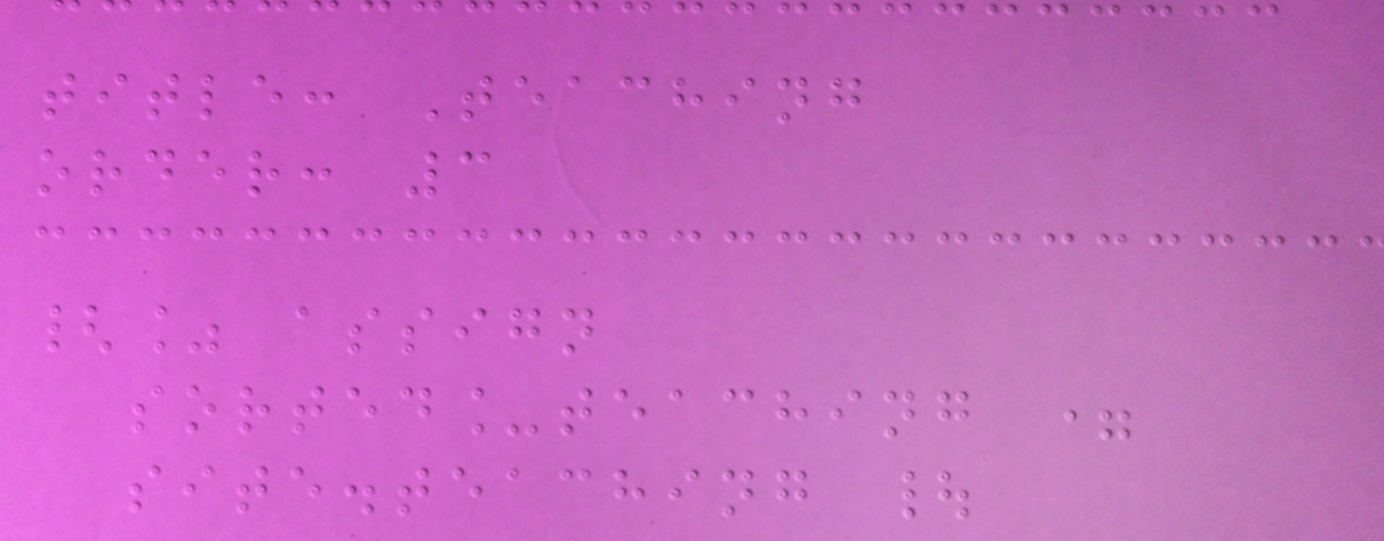title: Teaching
order: 3
{% assign
sorted_teaching =
site.teaching |
